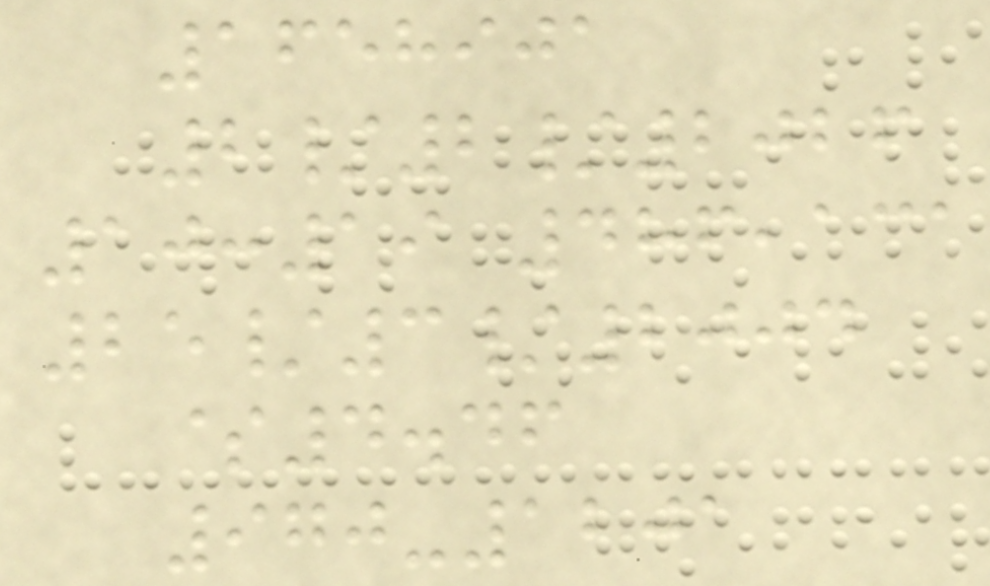1658901
2/2/2026
10:19 486,131
25/3/2004
$4.46
970-1201
